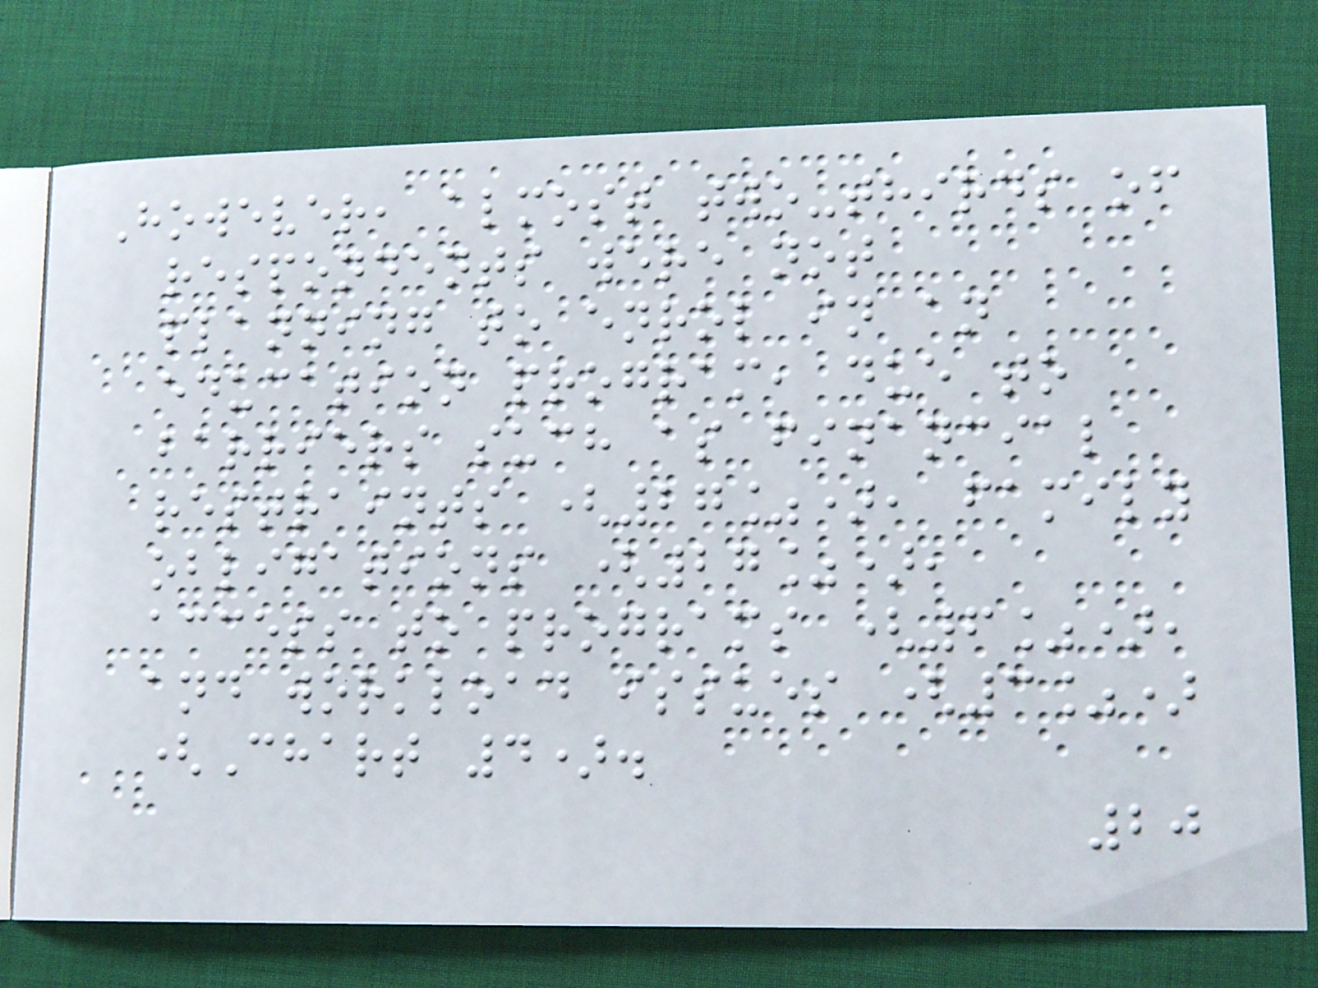However, almost two-thirds of
respondents were not
planning to enrol in an
education program, due to
barriers such as financial
restraints (27%), family
obligations (27%),
access to programs (6%),
and workload issues (3%)
(Chart 4).
20
